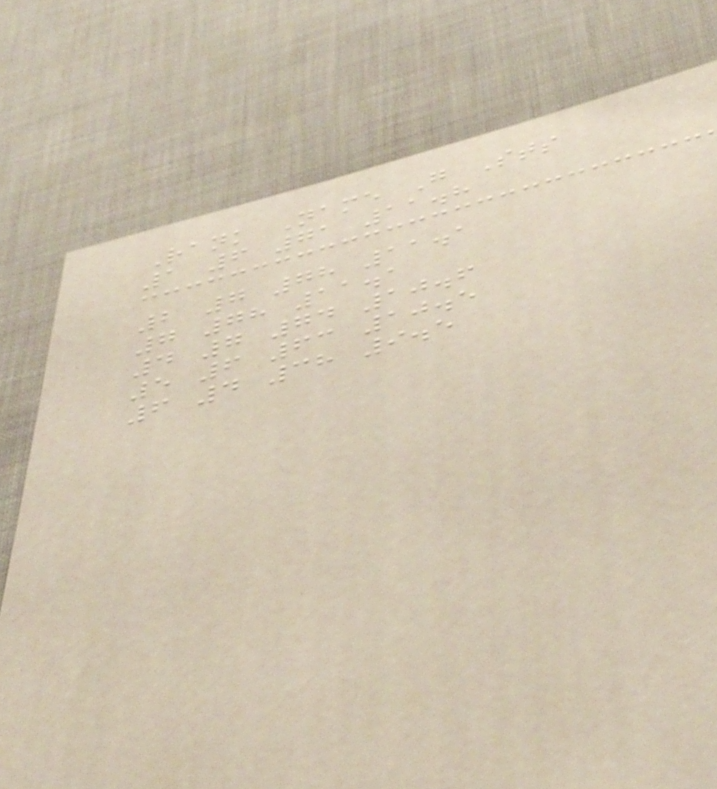Rank Name G Sts
1 6 71 11.8
2 7 78 11.1
7 78 11.1
4 7 74 10.6
5 6 63 10.5
6 4 38 9.5
